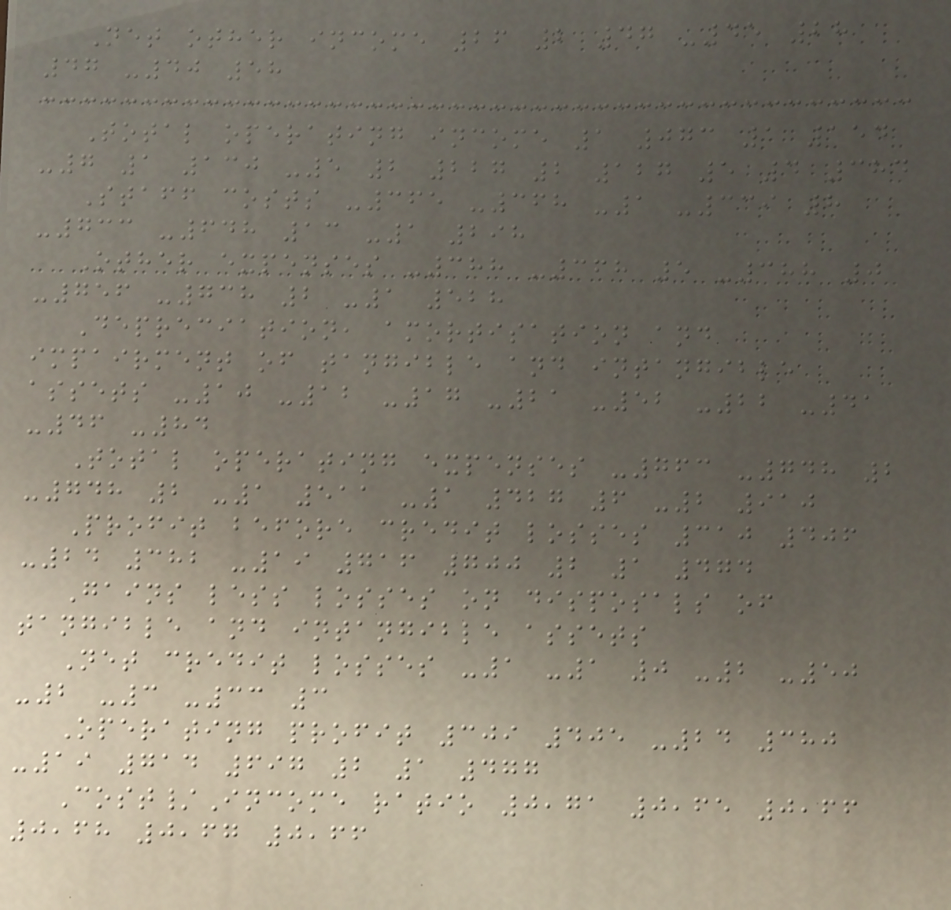Net other income 26 2 47 -45 28
47 -40 58
Total operating income 1 073 1 154
-7 1 130 -5 2 227 2 127 5 4 384
Staff costs -365 -368 -1 -339 8
-733 -648 13 -1 298
Other expenses -388 -368 5 -388 0
-756 -738 2 -1 528
Depreciation, amortisation and
impairment of tangible and intangible
assets -10 -12 -17 -21 -52 -22 -41
-46 -84
Total operating expenses -763 -748 2
-748 2 -1 511 -1 427 6 -2 910
Profit before credit losses 310 406
-24 382 -19 716 700 2 1 474
Gains less losses on disposals of
tangible and intangible assets
Net credit losses -1 -1 0 -2 -50
-2 -3 -33 3
Operating profit 309 405 -24 380
-19 714 697 2 1 477
Cost/Income ratio 0,71 0,65 0,66
0,68 0,67 0,66
